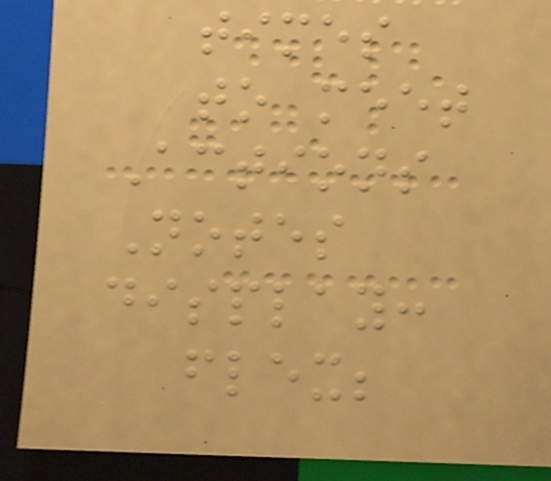times
to meet
Actions
Notes
display:
flex;
